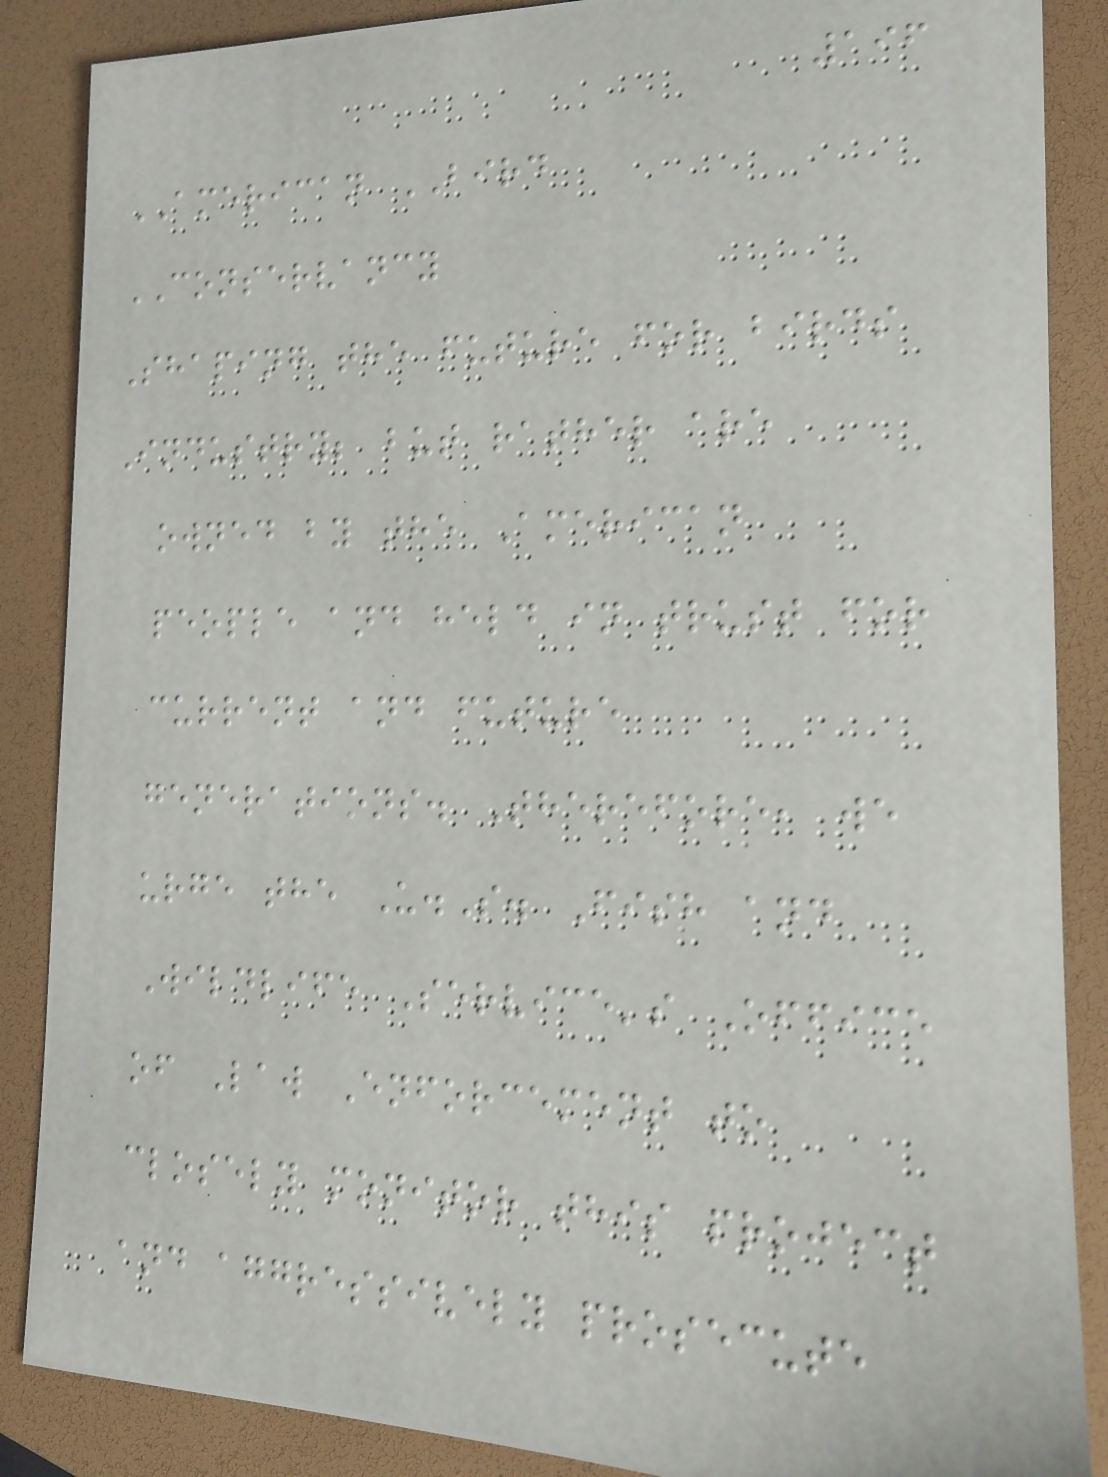196
AMERICAN BIRD
CONSERVANCY
Shaping the future for birds
Industry; but rather are
owned by the American
people and held in trust for
current and future
generations. Therefore, we
urge the U.S. Fish and
Wildlife Service's Office
of Law Enforcement to
closely monitor this project
and aggressively prosecute
